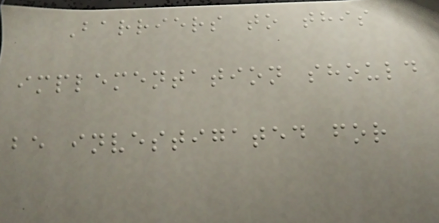Barriers to this
implementation should
be investigated for
